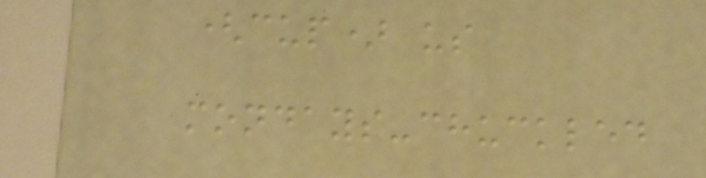(cup) us
mondays-chuckled
